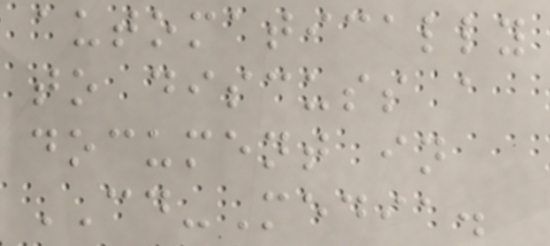automatically
to discuss a
document in
CD-Media.
